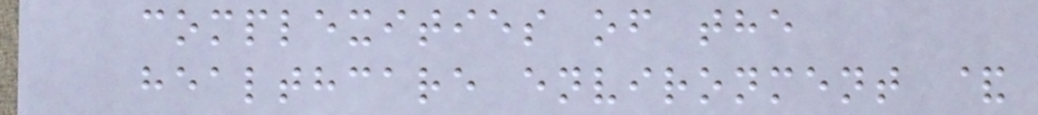complexities of the
healthcare environment &
